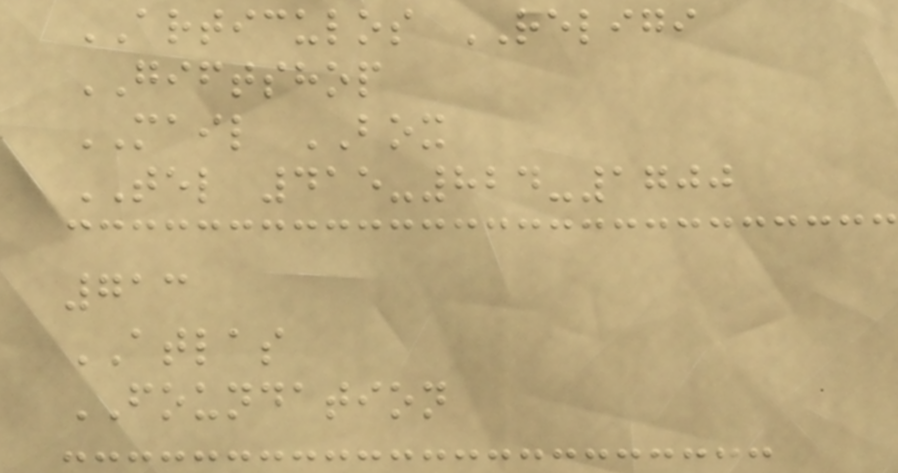ARTICULOS RELIGI
GIFTSHOP
MAIL BOX
TEL 415-824-1700
713
ATLAS
FOUNDATION
